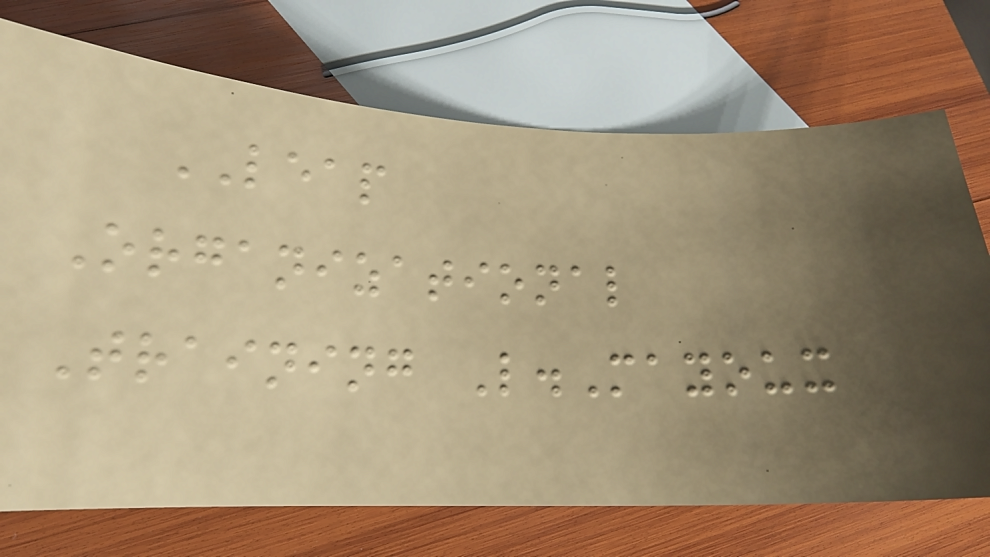LEAP
Organizational
Training L.Mayoux
